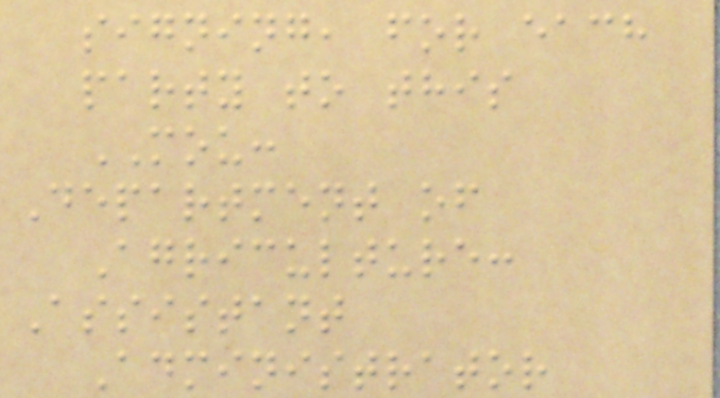signing, for each
party to this
MOU:
Department of
Agriculture:
Assistant
Administrator
